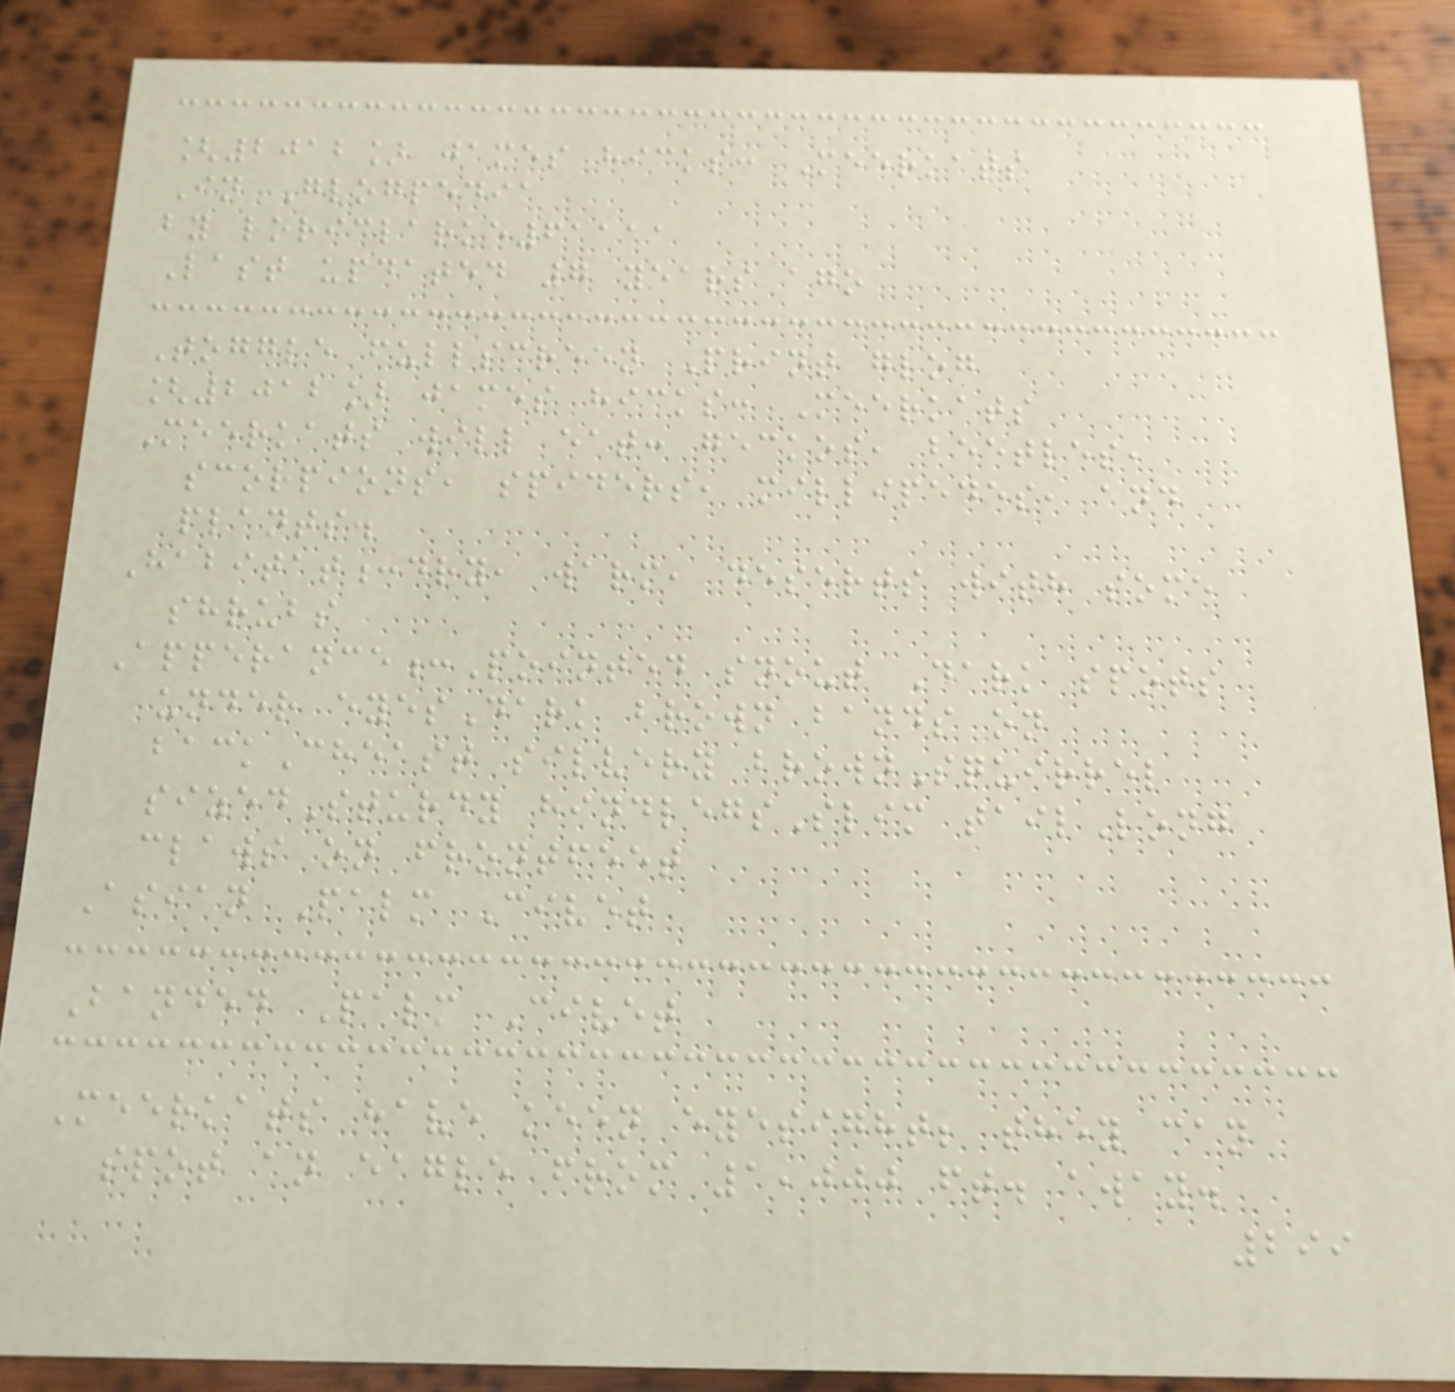[2012] james hicks: Meerkats
In Glogpedia
by loriclarke61111
Last updated 7 years ago
Toggle fullscreen Print glog
[2012] james hicks: Meerkats
Meerkats will eat: geckos, beetles,
scorpions, spiders, millipedes, and
plants.
Habitat:dry, warm, deserts with some
shrubs
Apperance:Pointed snout Dark spots
under eyesDark brown bands on
backCheast silvery brownSquirrel
sizedSturdy hindlegsSlim tailLong
claws on frontfeet
Asian Palm Civet
Banded Palm Civet
Meerkats have keen eyesight; they can
spot an eagle from 1,000 ft. away.
299
